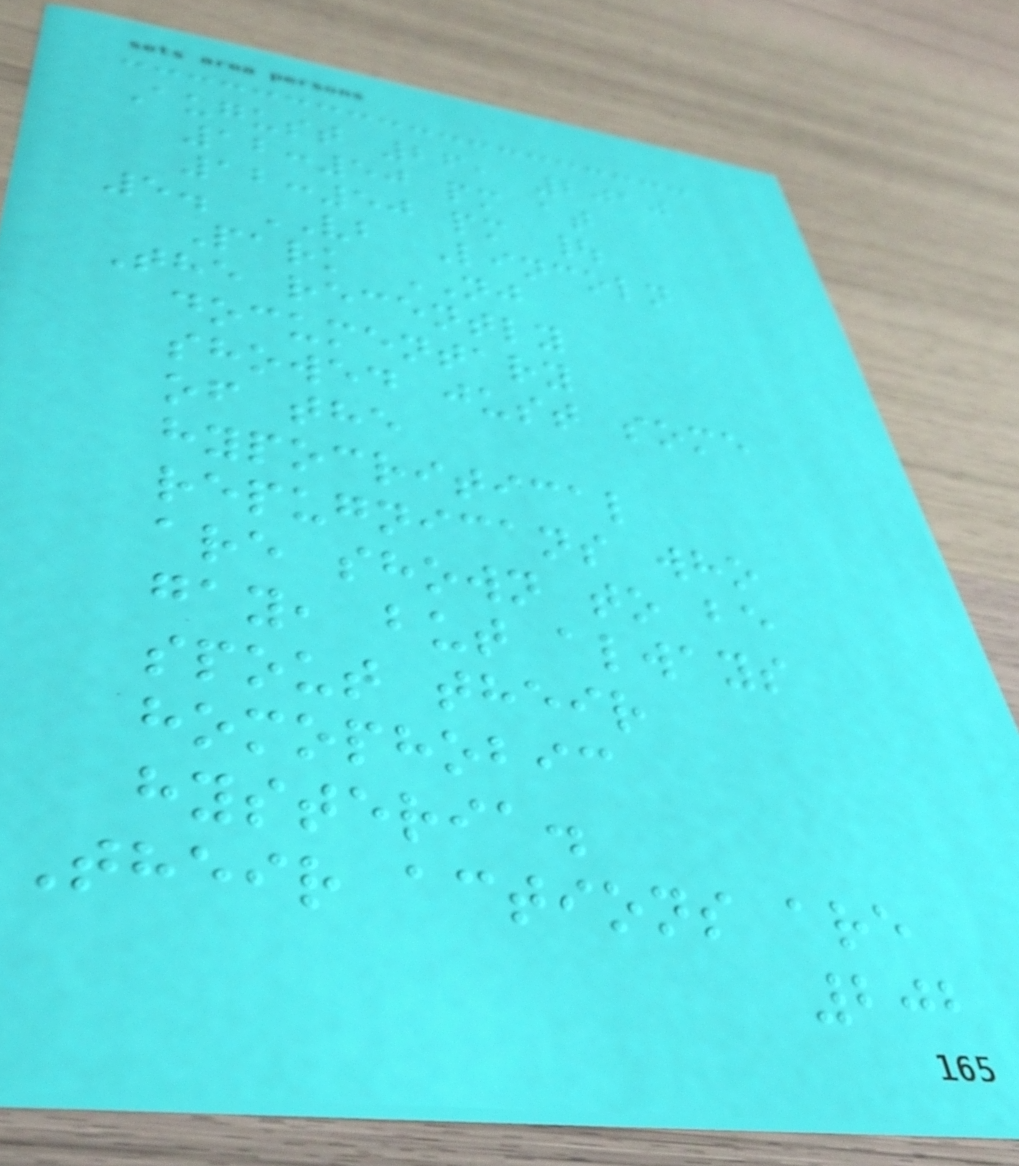August 26, 2010
12:50 pm at
12:50 pm |
5. VB Lincoln
Park NJ
The recently
documentary
showed just some
of the
hypocritical
repugnicans who
are shown to be
gay, but always
spout their
homophobic
hysteria.
Their actions are
202
